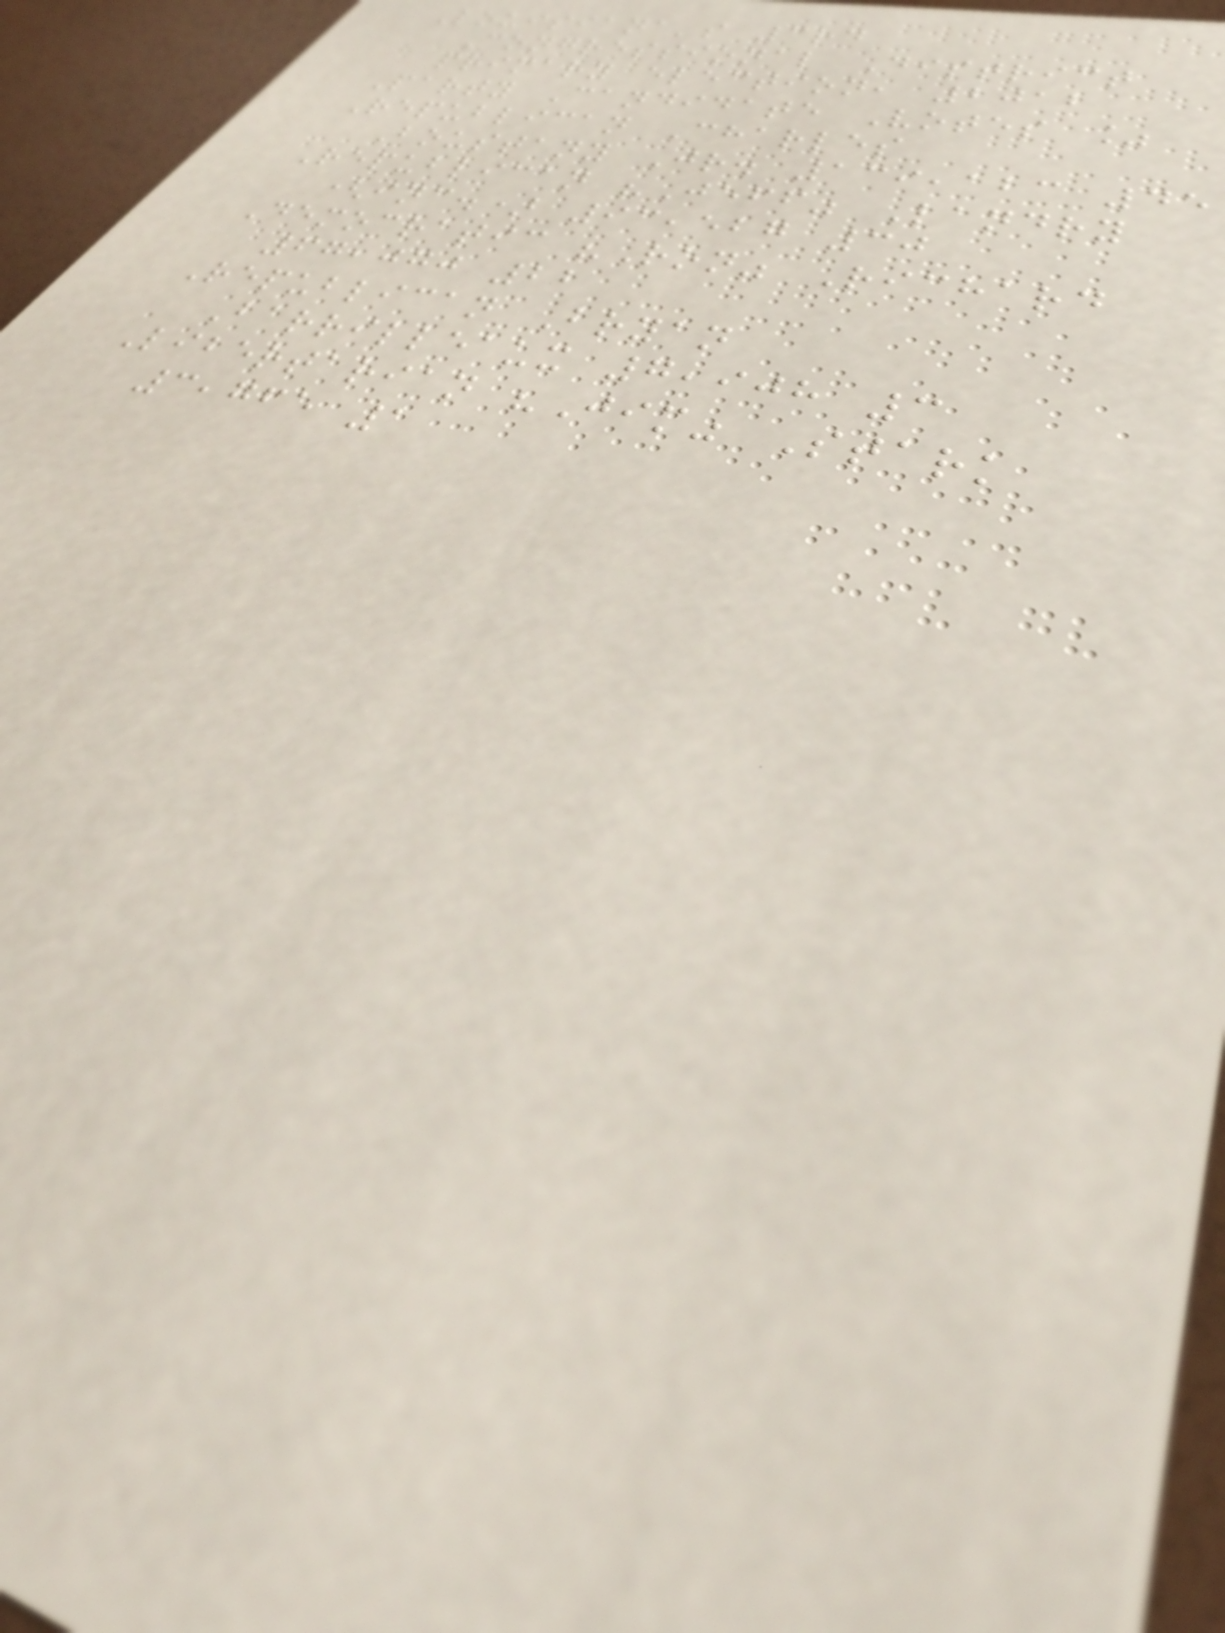Louisiana's 3rd
Congressional District
primary election, 2012
Party Candidate Votes %
Republican Charles
Boustany Jr. 139,123 45
Republican "Jeff" Landry
(inc.) 93,527 30
Democratic "Ron" Richard
67,070 22
Republican Bryan
Barrilleaux 7,908 3
Libertarian "Jim" Stark
3,765 1
